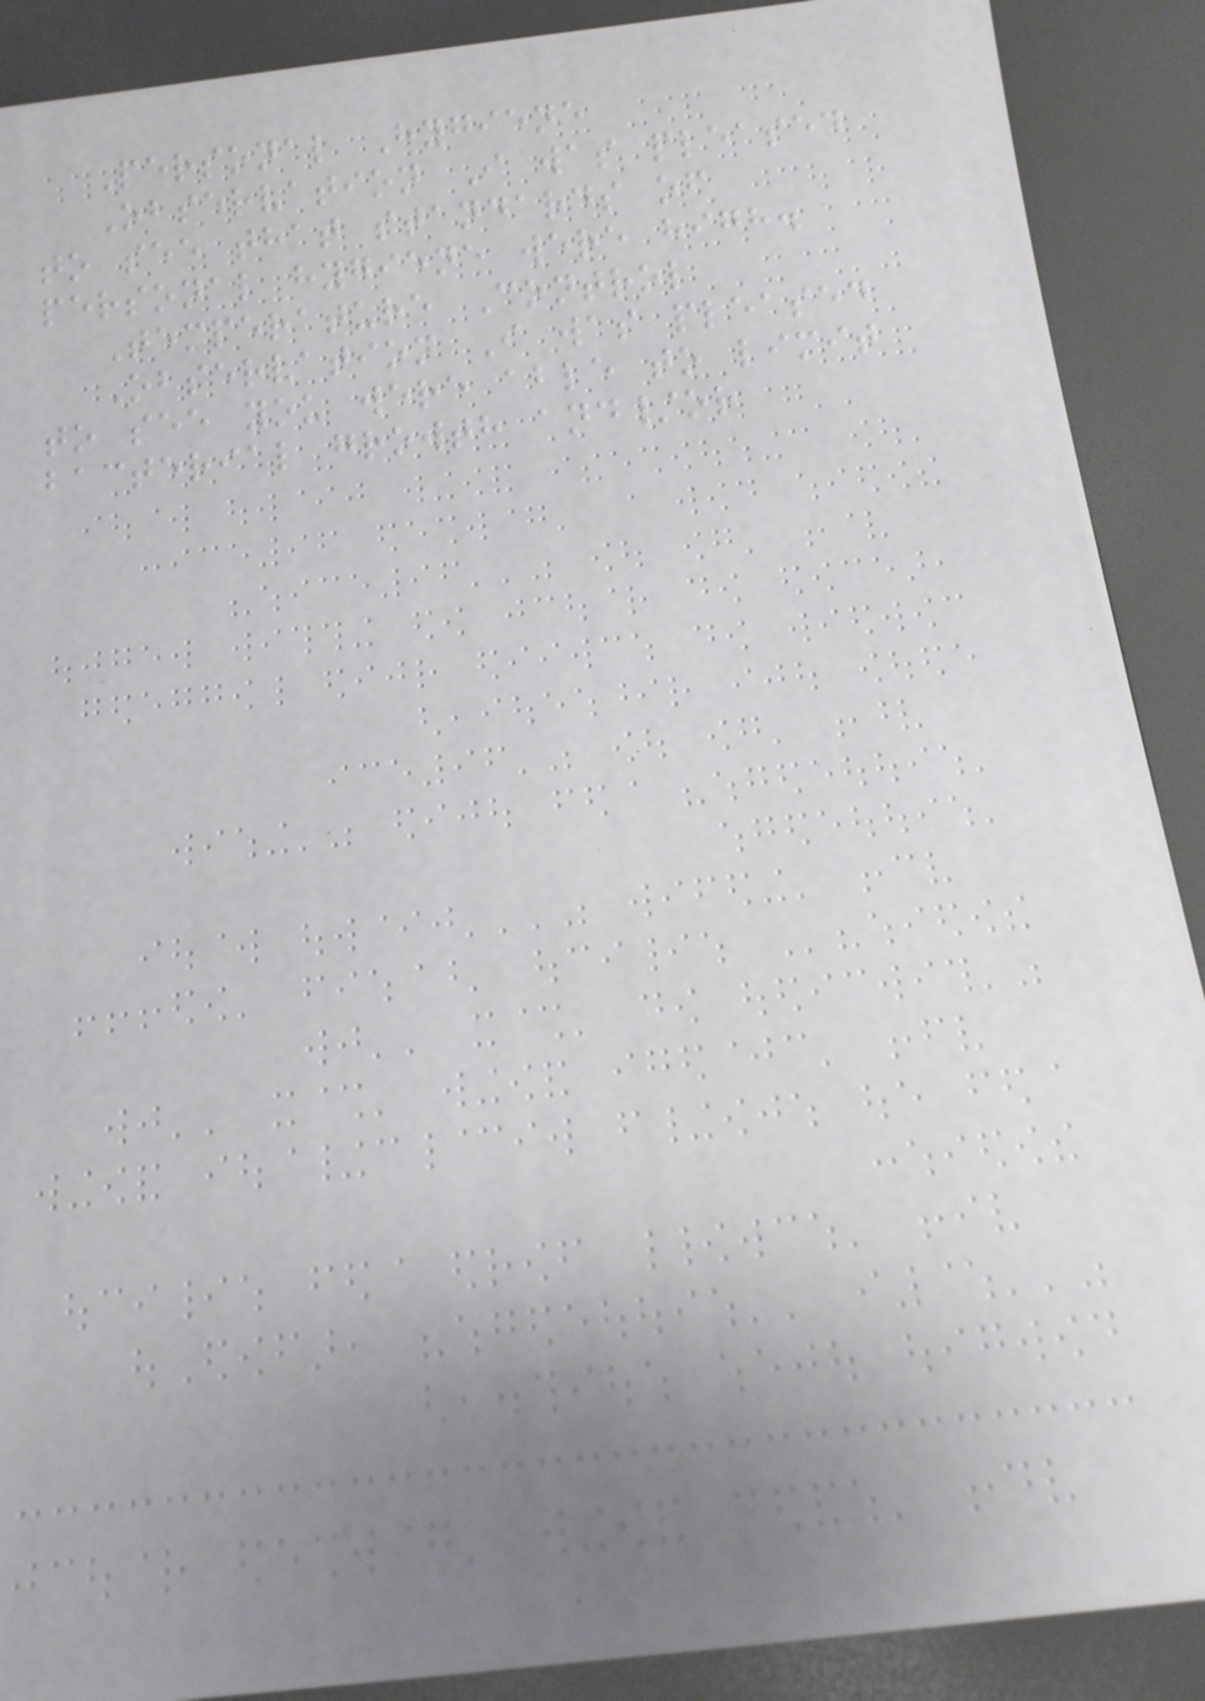Personal Hygiene
Observation I was pleased
to see that standards of
personal hygiene were high.
Temperature Control
Observation I was pleased
to see you were able to limit
bacterial growth and/or
